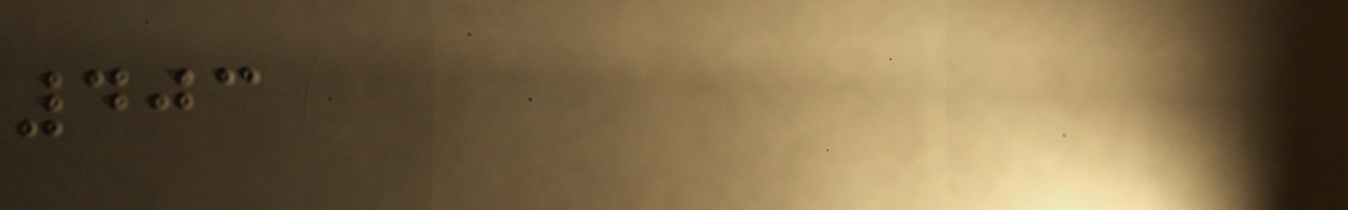403
